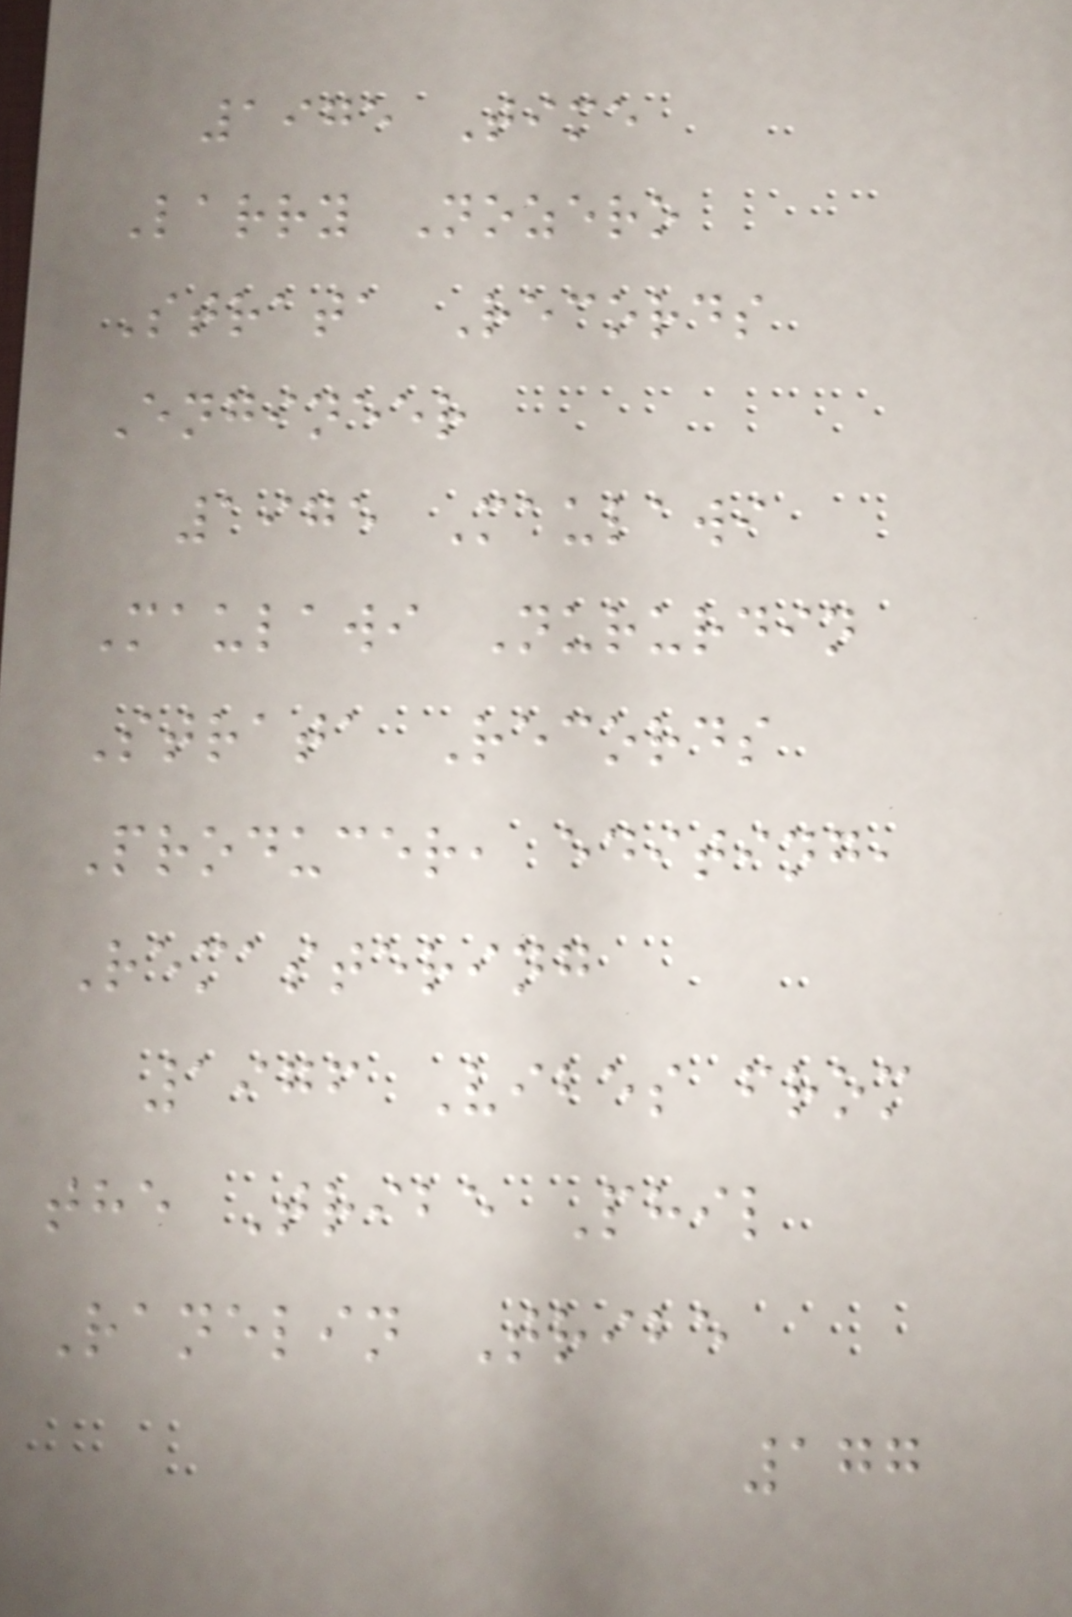1975 Time
Larry Nozero
Strata Records
Engineer
1975 Maulawi
Maulawi Nururdin
Strata Records
Producer, editing,
Remastering
1976 Vibes from
the Tribe Phil
Ranelin Tribe
177
